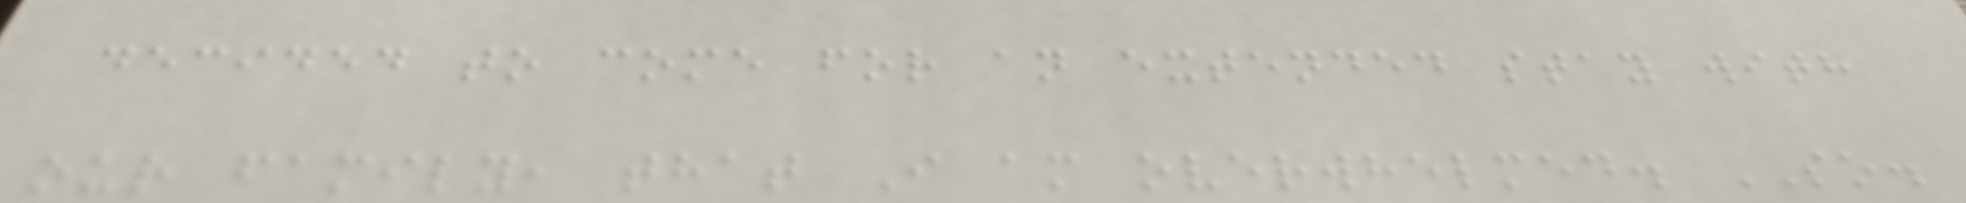decided to come for an extended stay with
our family, that I am overwhelmed. SO.
